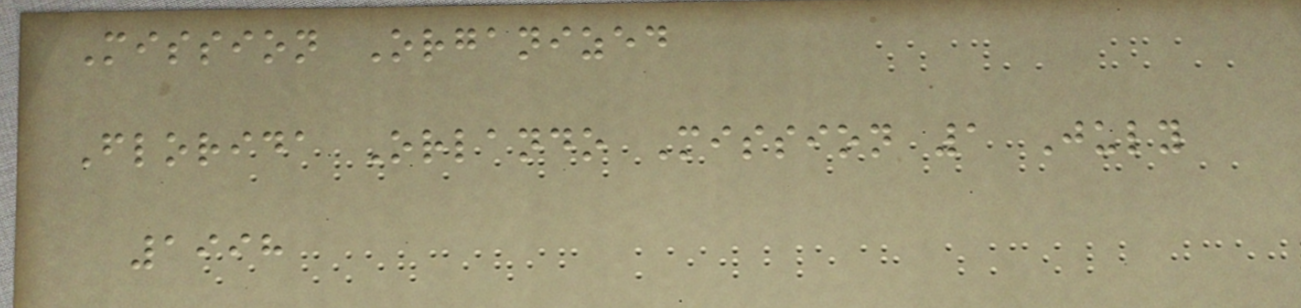Mission Organized
Florida Orlando Mission 1 July
1998
